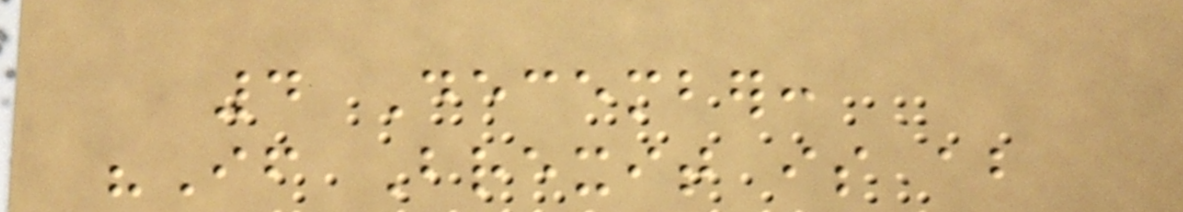4 December:
"If Brexit is about
